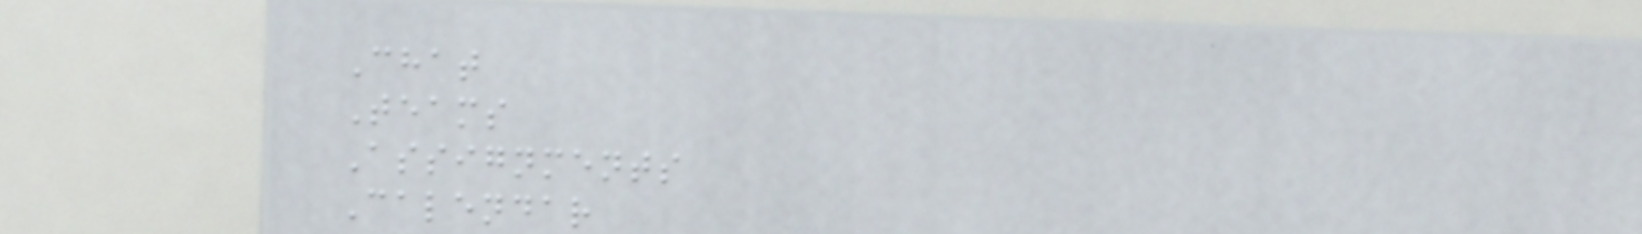Chat
Teams
Assignments
Calendar
